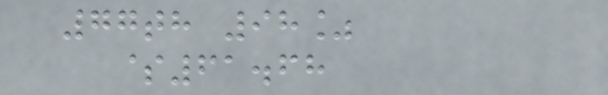77th 98%
$61.68
